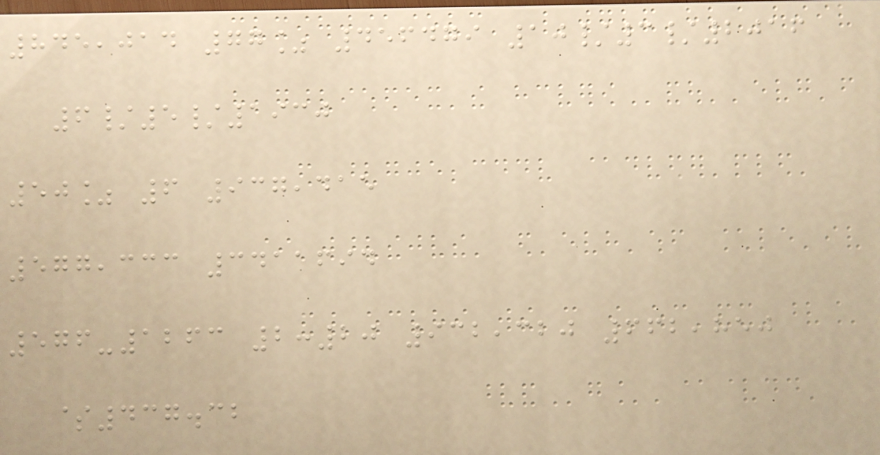845,014 77% 456479 10/3/2016
6/5/1930
50% 6 937,415
577,333 3411694
576-1263 2:20 932,320 662,850
$437.32
